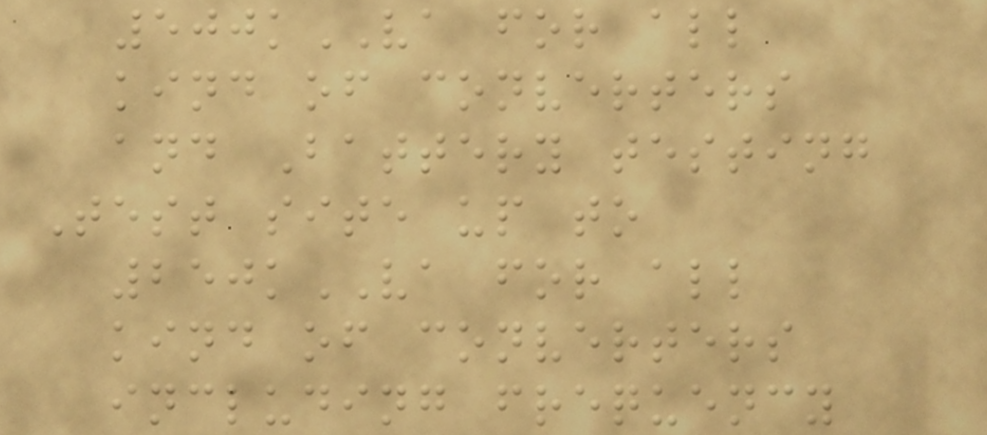500kVA for all
kind of converters
and Battery testing
Test site up to
250kVA for all
kind of converters
including frequency
